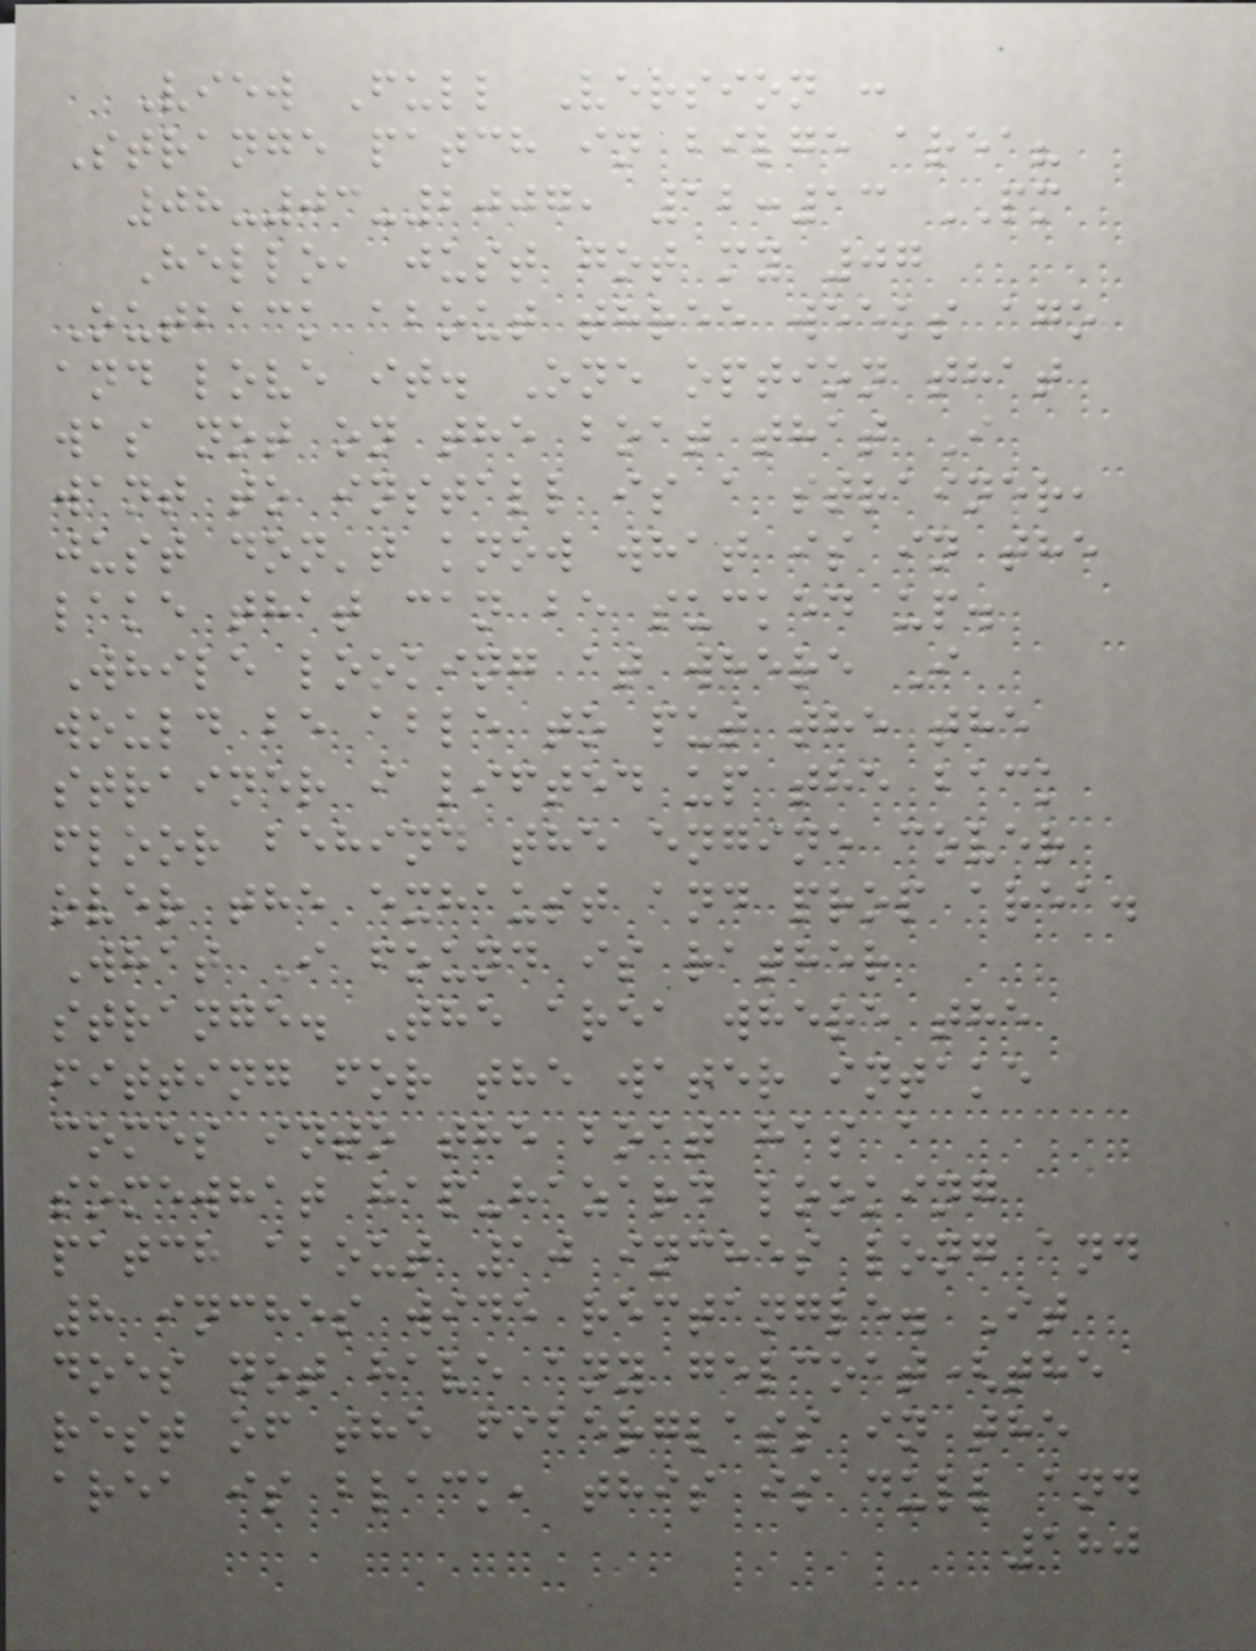View Full Version :
Strange patch in bilge area?
08-03-2007, 12:13 PM
Hello, just got my 07
Outback about three weeks ago
and love it. One option that
was not on the boat that I
want to install is a strainer,
just don't know what is in the
lake that can be sucked up.
While looking at where I
would be able to put the the
strainer i lifted up the back
floor behind the engine cover
over the exhaust and prop area.
What I found is rather
strange. The area where the
fitting for the water intake
comes into the boat has a
somewhat hap-hazard looking
patch about 10 inches long and
8 inches wide rectangle. It
does not have any gelcoat(the
rest of the fiberglass in the
area is black, this is dull and
180
